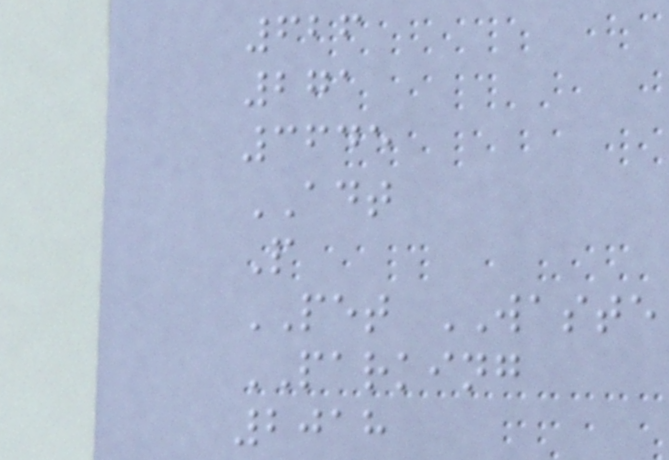626
271
3645
ADT
P
PET WASTE
PARKING
2018
